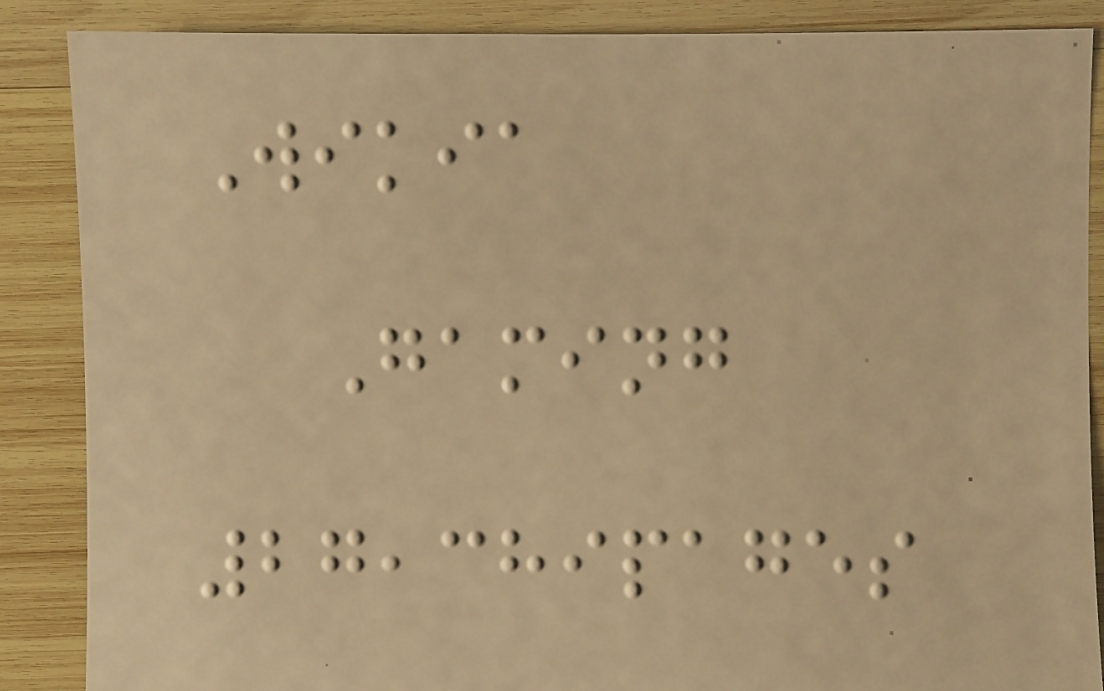Wikia
Gaming
27,389pages
